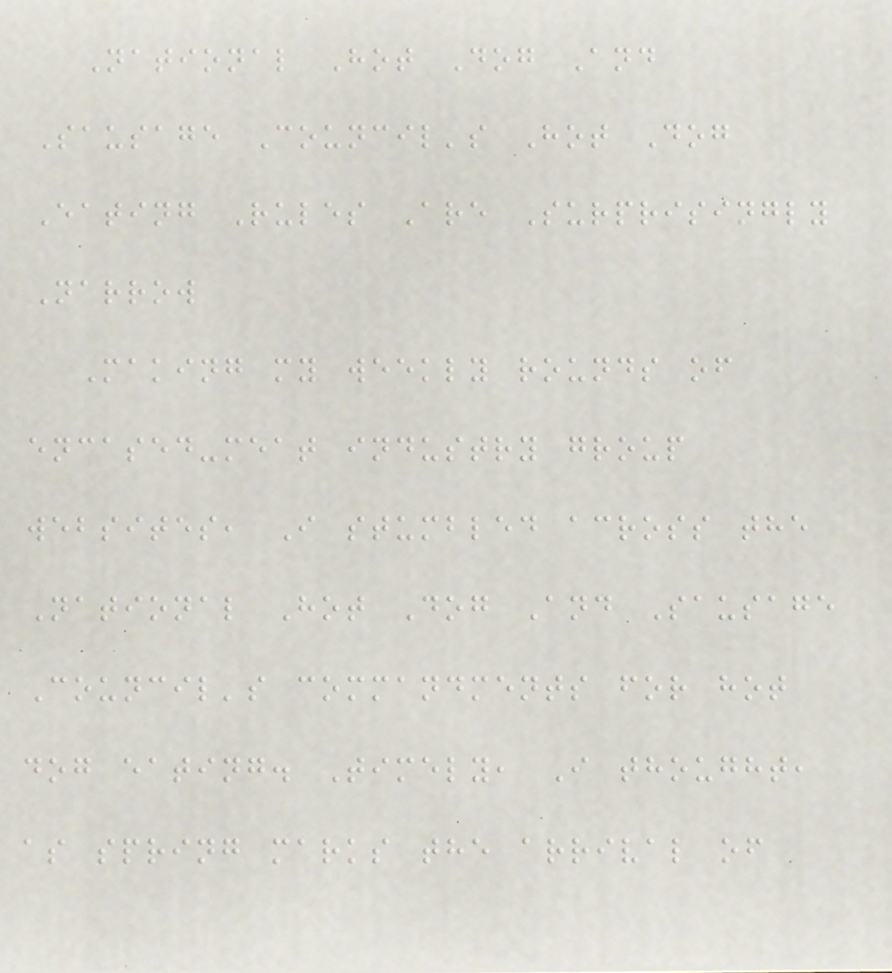National Hot Dog And
Sausage Council's Hot Dog
Eating Rules Are Surprisingly
Narrow
Making my weekly rounds of
encased-meat industry group
websites, I stumbled across the
National Hot Dog And Sausage
Council's commandments for hot
dog eating. Timely, I thought,
as spring marks the arrival of
